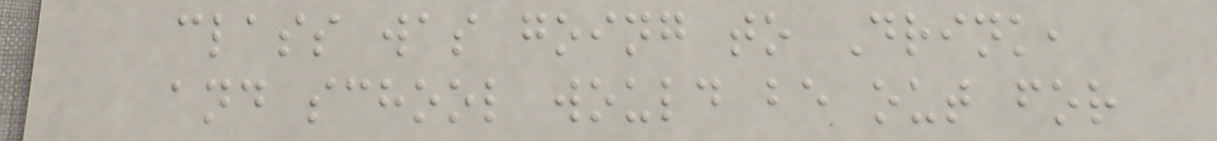class was going to Drink,
and school would be out for
